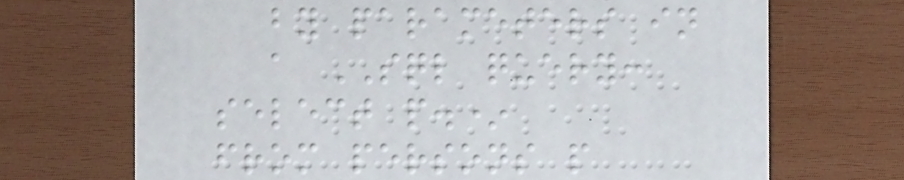by parameters in
a SQL query:
select p.*
from persons p
